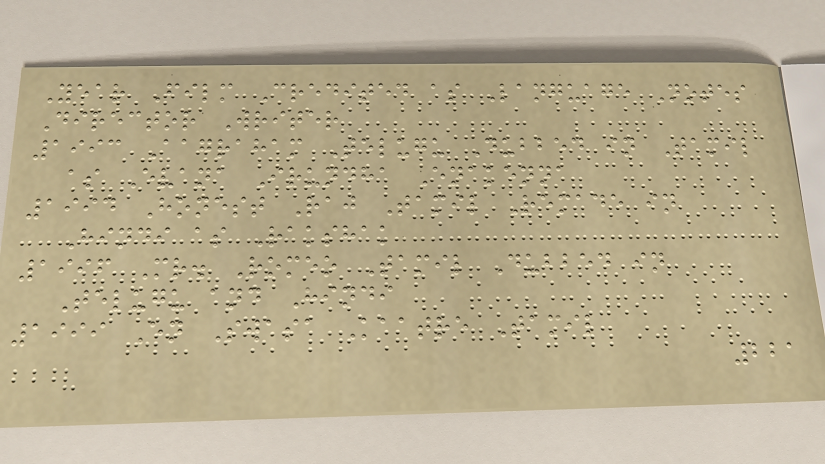Year Film Credited as Language Notes
Director Writer
1993 Aagraham Telugu Dubbed in Tamil
as Evana Irundha Enakenna
1994 Honest Raj Tamil Remade in
Hindi as Rakshak
1996 Mr. Romeo Tamil Dubbed in
Telugu and Hindi
1999 En Swasa Kaatre Tamil
221
